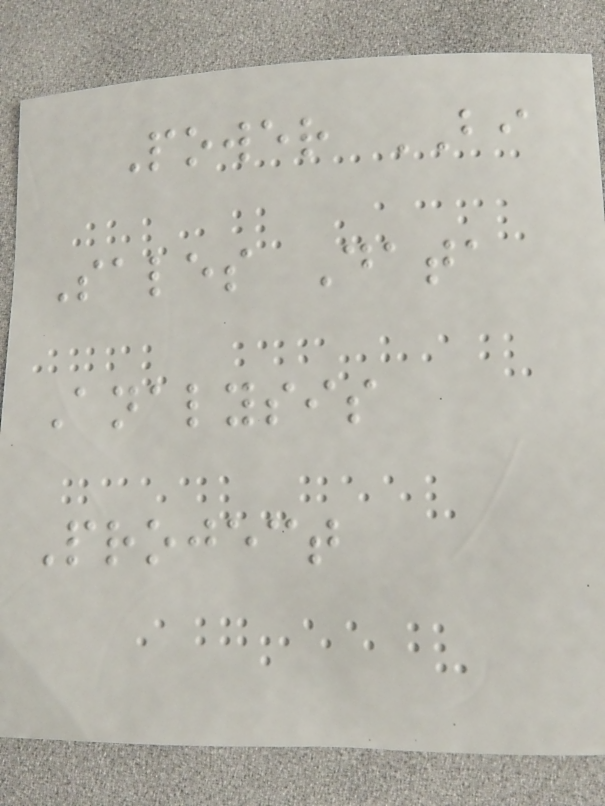Power BI
Sales Data
Analysis
Project
